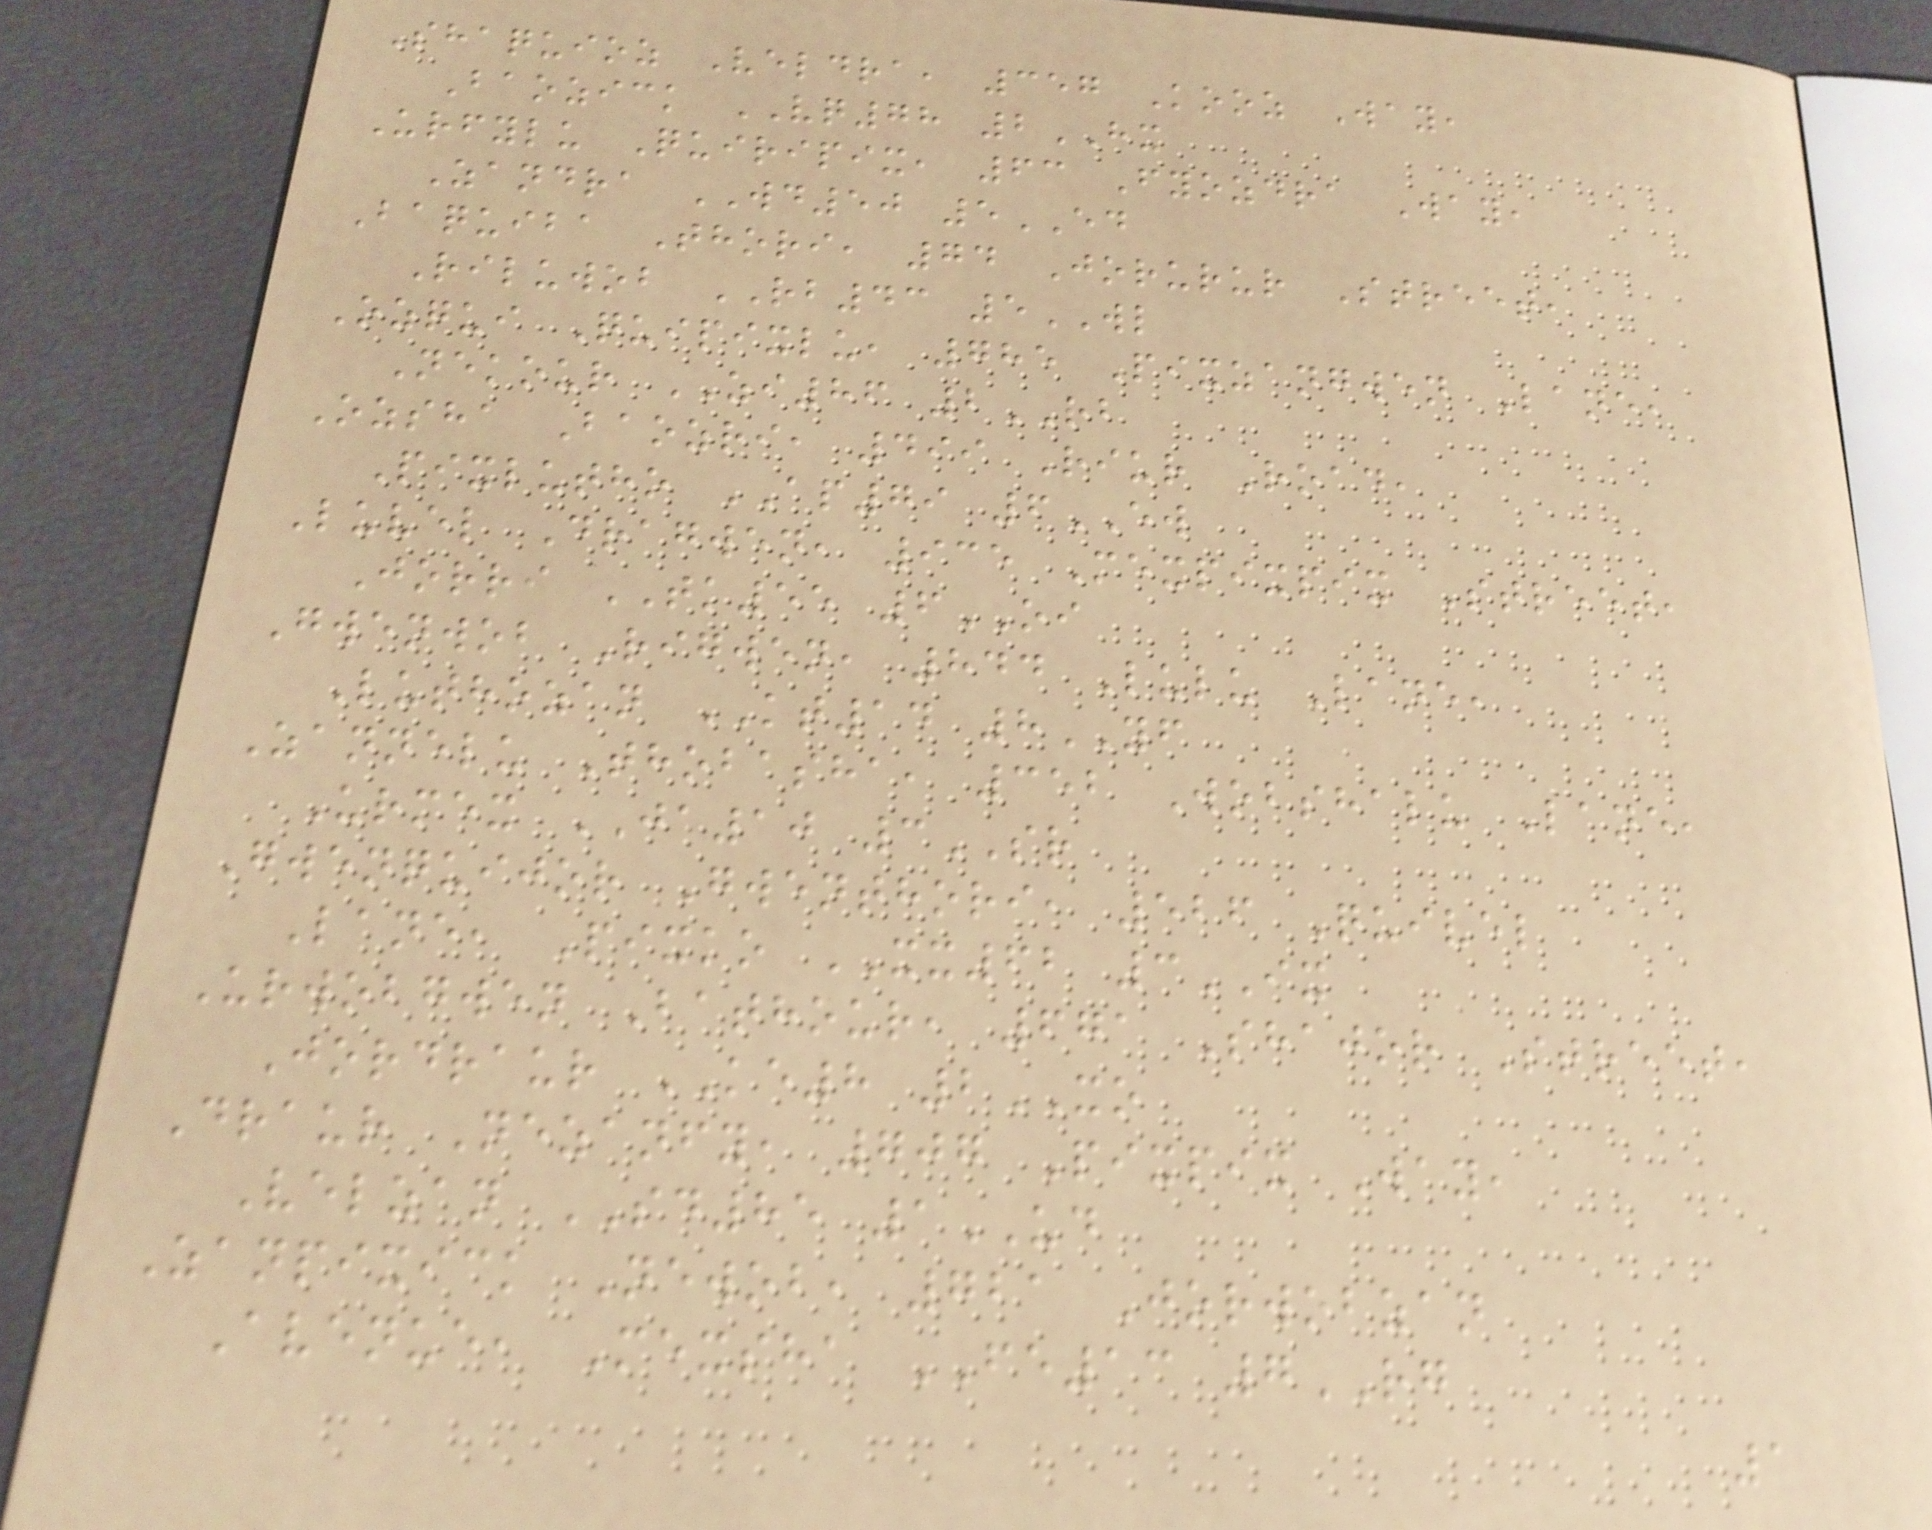Shaquioz Veldra, 357 Kooz Way,
Baozick VQ78 2HX
Urfylu Quiripix, 63 Fyozdra Way,
Zandra WD50 5ED
Baquiba Thori, 74 Jorurur Street,
Riluwob RB43 5WL
Ozqui Quipixlu, 785 Pixzangwen Lane,
Nekour ZI86 2RB
Ozsha Baozri, 499 Riur Road,
Pixlutho AP79 6EW
Luvel Dragwen, 935 Mexpixpix Street,
Jorri TK55 6OI
Gwenwob Rigwen, 844 Lulu Lane,
Luthozan KT14 8YF
Zannelu Thobasha, 352 Wobshalu Lane,
Urmex JA10 3SR
Gwenquijor Gwenthori, 526 Quivel
Lane, Pixko XX62 3IX
Urwobgwen Bathour, 671 Shajor Street,
Jordraur KE8 2XO
Draur Nezanfy, 707 Pixpix Way,
Velzan SD85 1UD
Zanpixick Newob, 721 Jorwobzan
Avenue, Mexsha FE13 7RG
1
